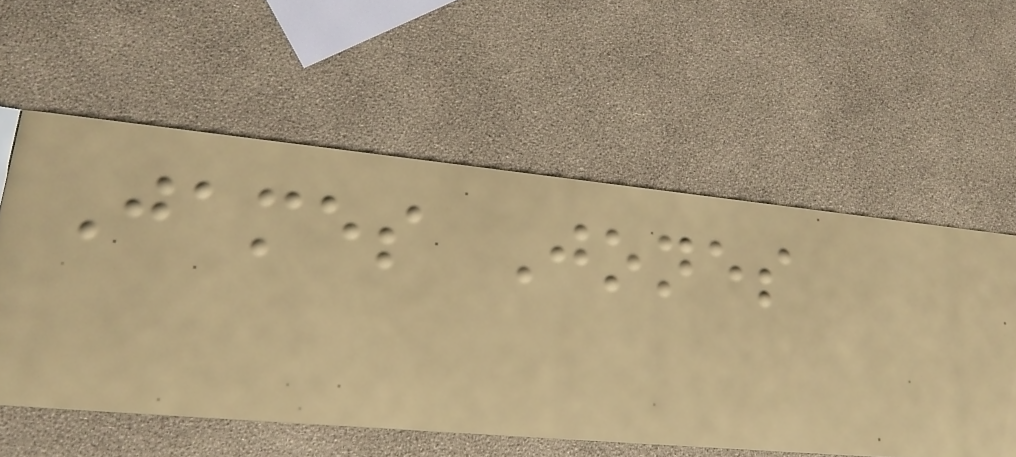James Jones
